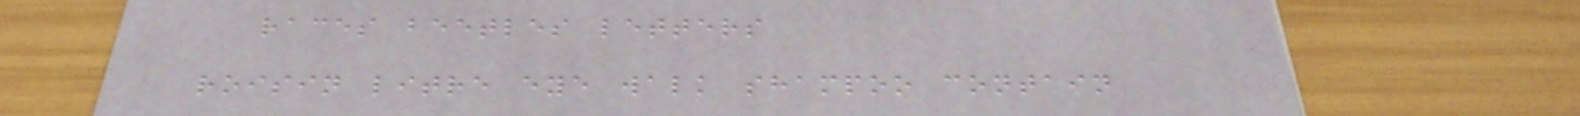races beetles letters
roisin litre eye walk shampoo contain
